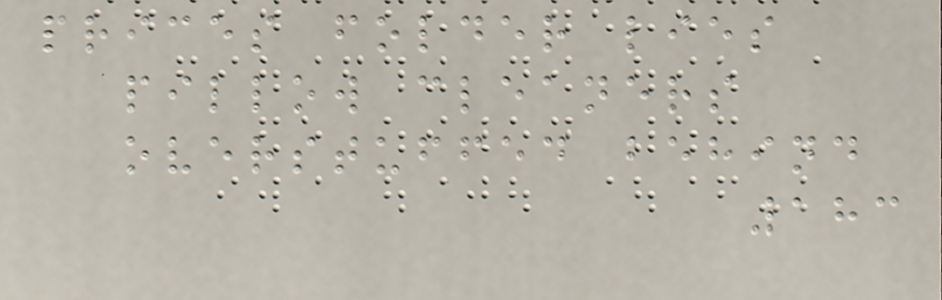prices folder lies
pillow cleaners
overstuffed behind
183
